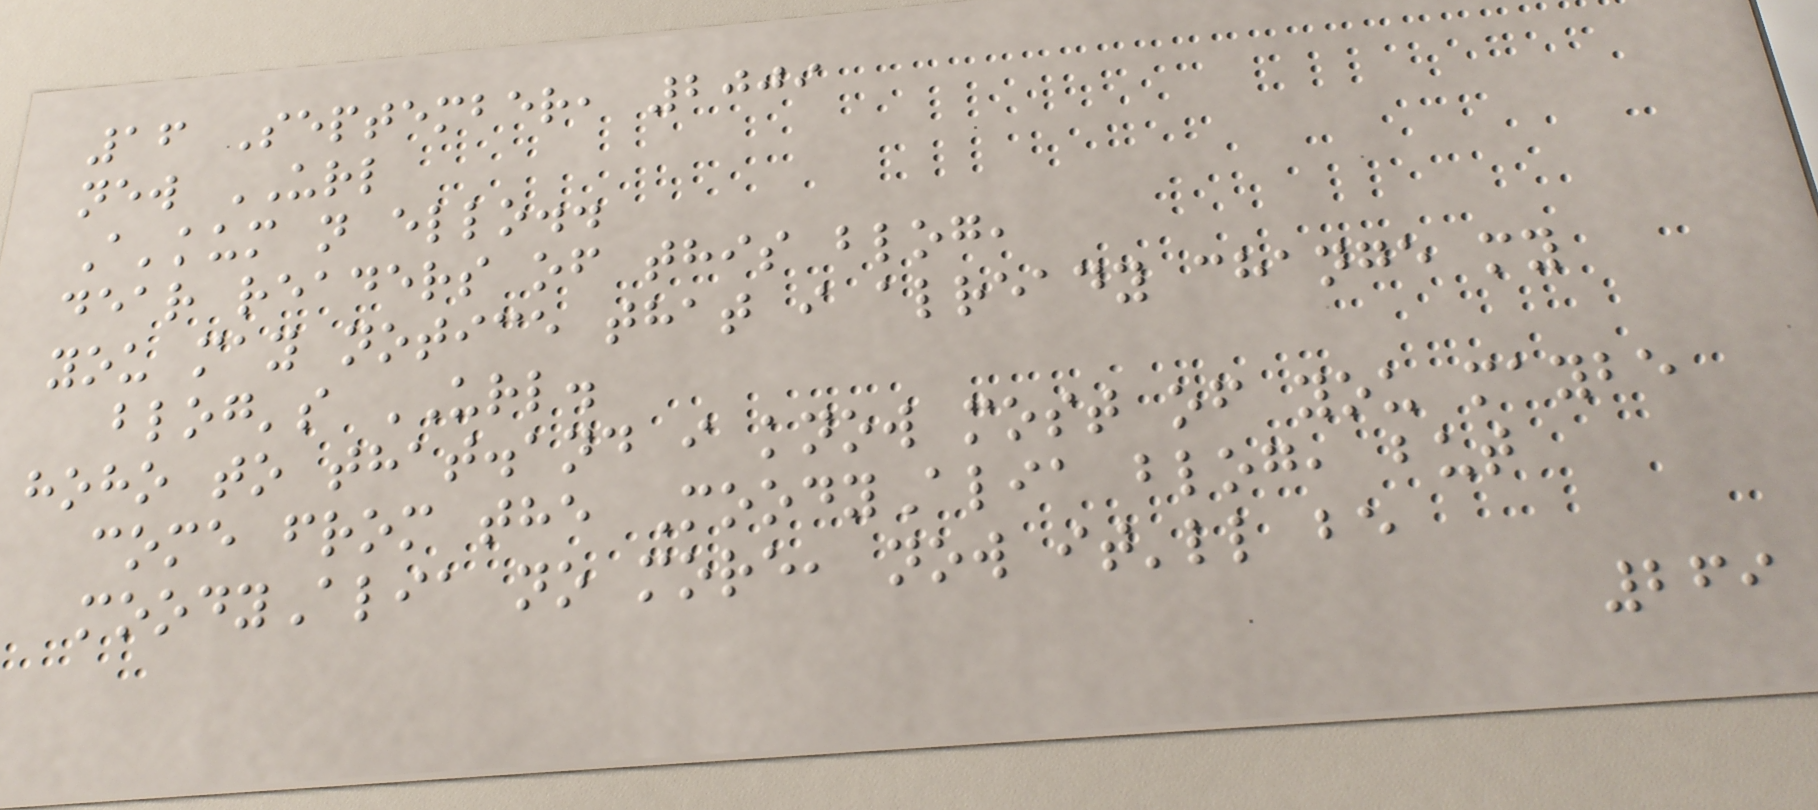16 September, 2009
new URL
A'kum n ello..
dear readers of this blog,
you may notice that i already change my
blog's URL.
hoho to that.and i know most of you maybe
come from the MoodyAlia blog, but
moodyAlia no more, now it'll be
269
